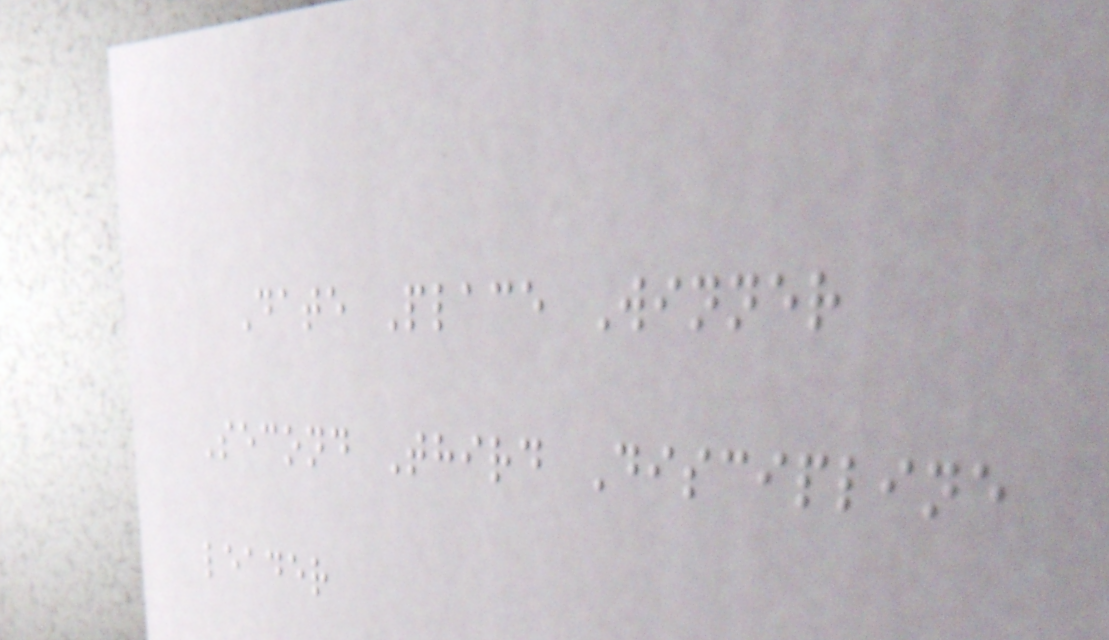Date Place Winner
Second Third Discipline
leader
